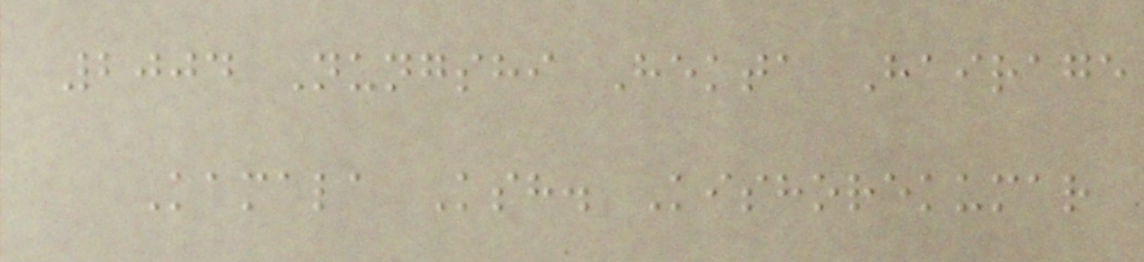2004 Nungshi Hekta Hairage
Kamala Ksh. Kishorekumar
